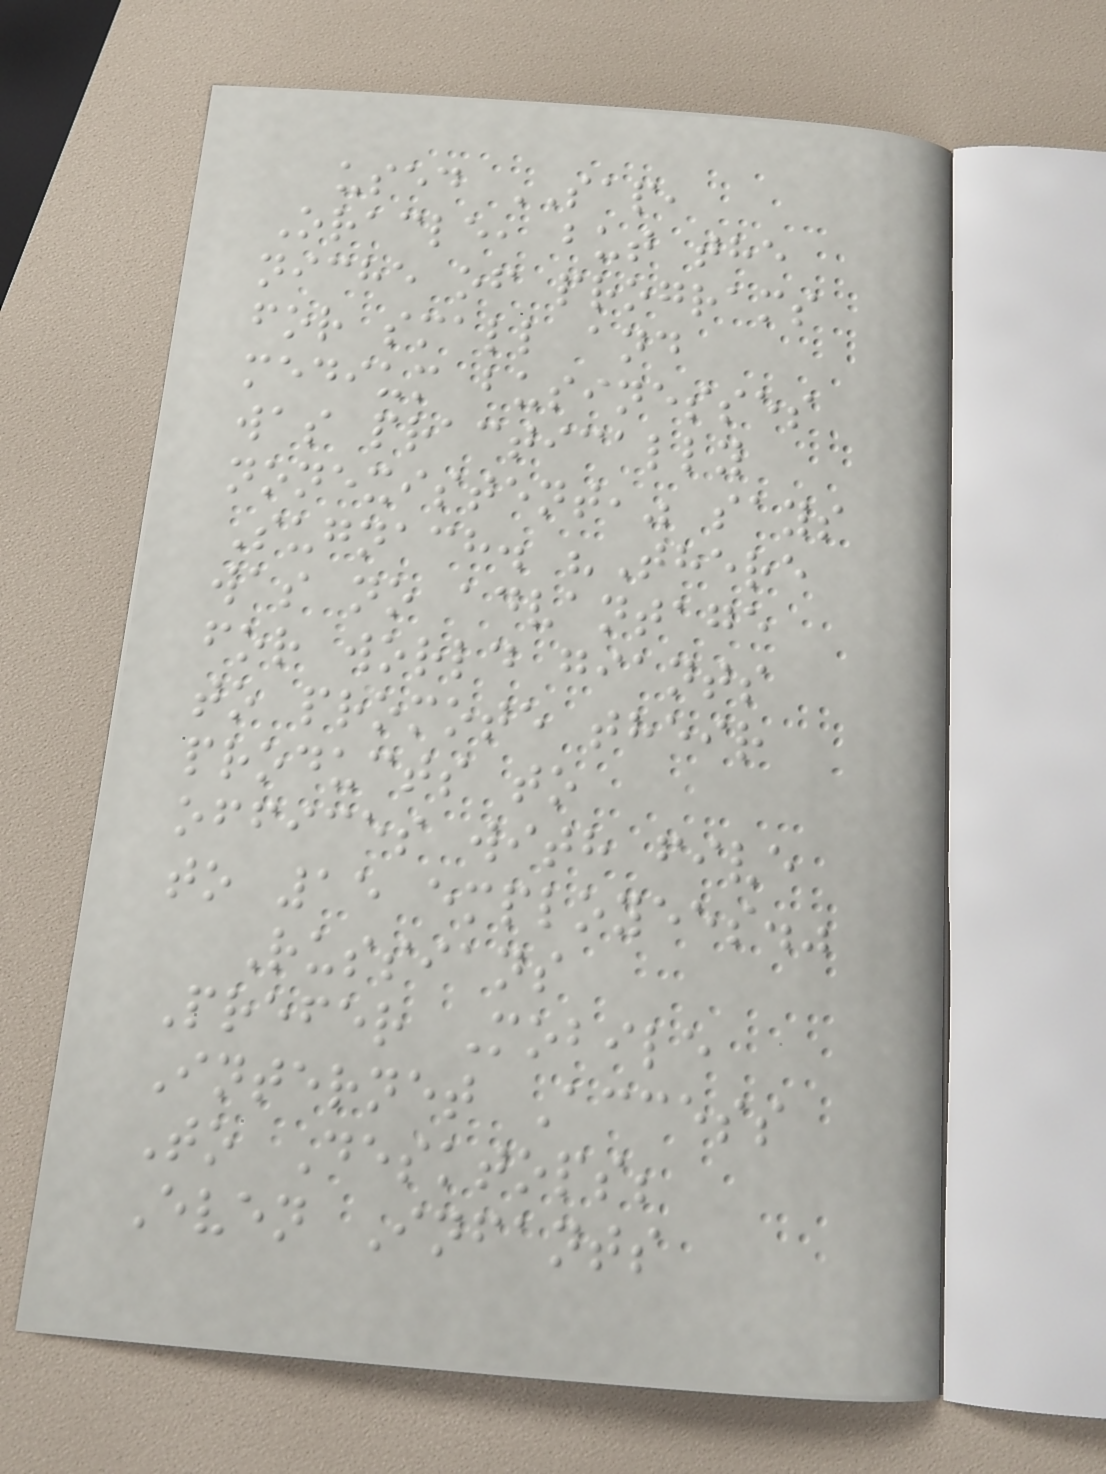used SAP,
Oracle, but the
niche of programs
for small and
medium businesses
was practically
nonexistent," says
Sugnach. "There
was no advantage
for world giants
to promote their
products to
offices with five
to 15 employees."
Russians
Prefer Mobile
Internet Access
To Desktops;
Even Infants
